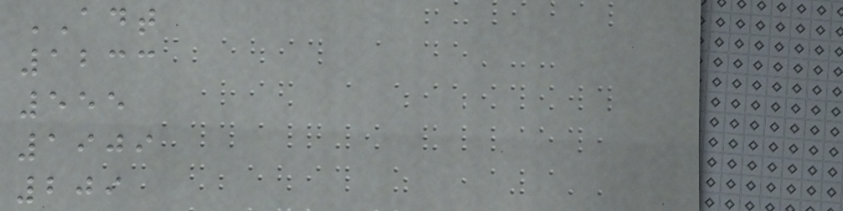ADT
1233
555
1909
209
